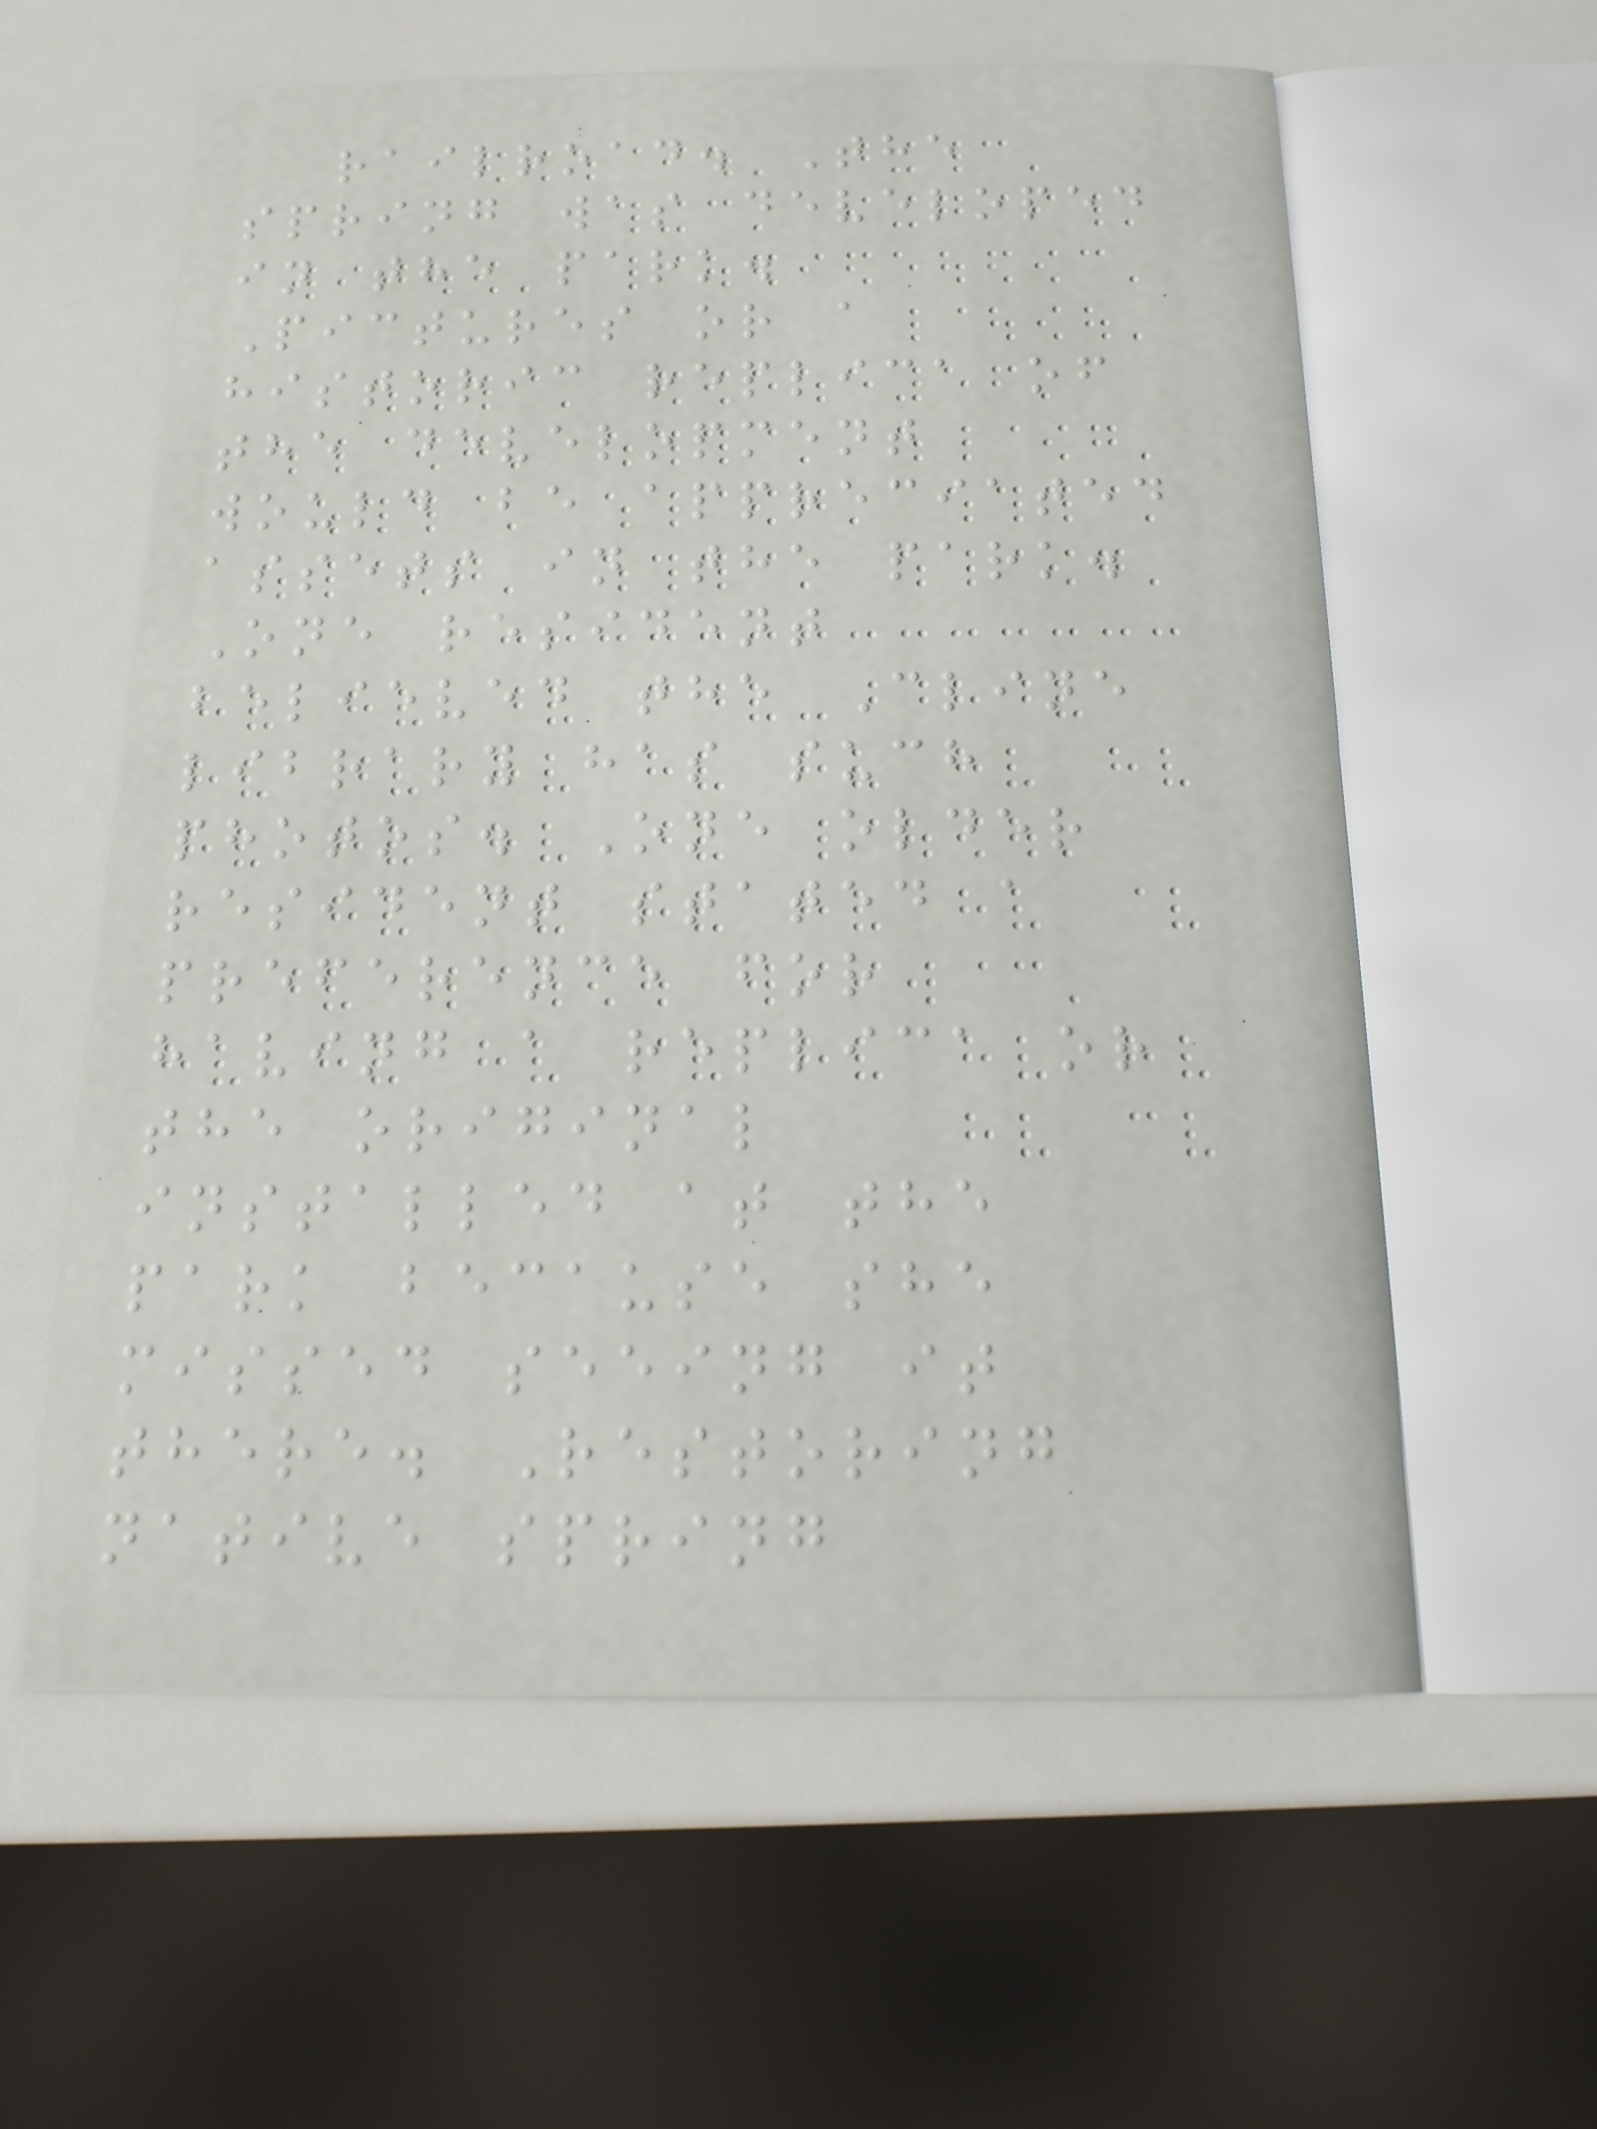railroad. The
spring was developed
in the park.
Pictures or a
historic replica of
the development
would be appreciated
assets in the park.
One resident
believed the Cline
library has such
photos. One older
resident stated a
preference for
having a replica or
the original
installed at the
park because she
missed seeing it
there. Restoring
native spring
